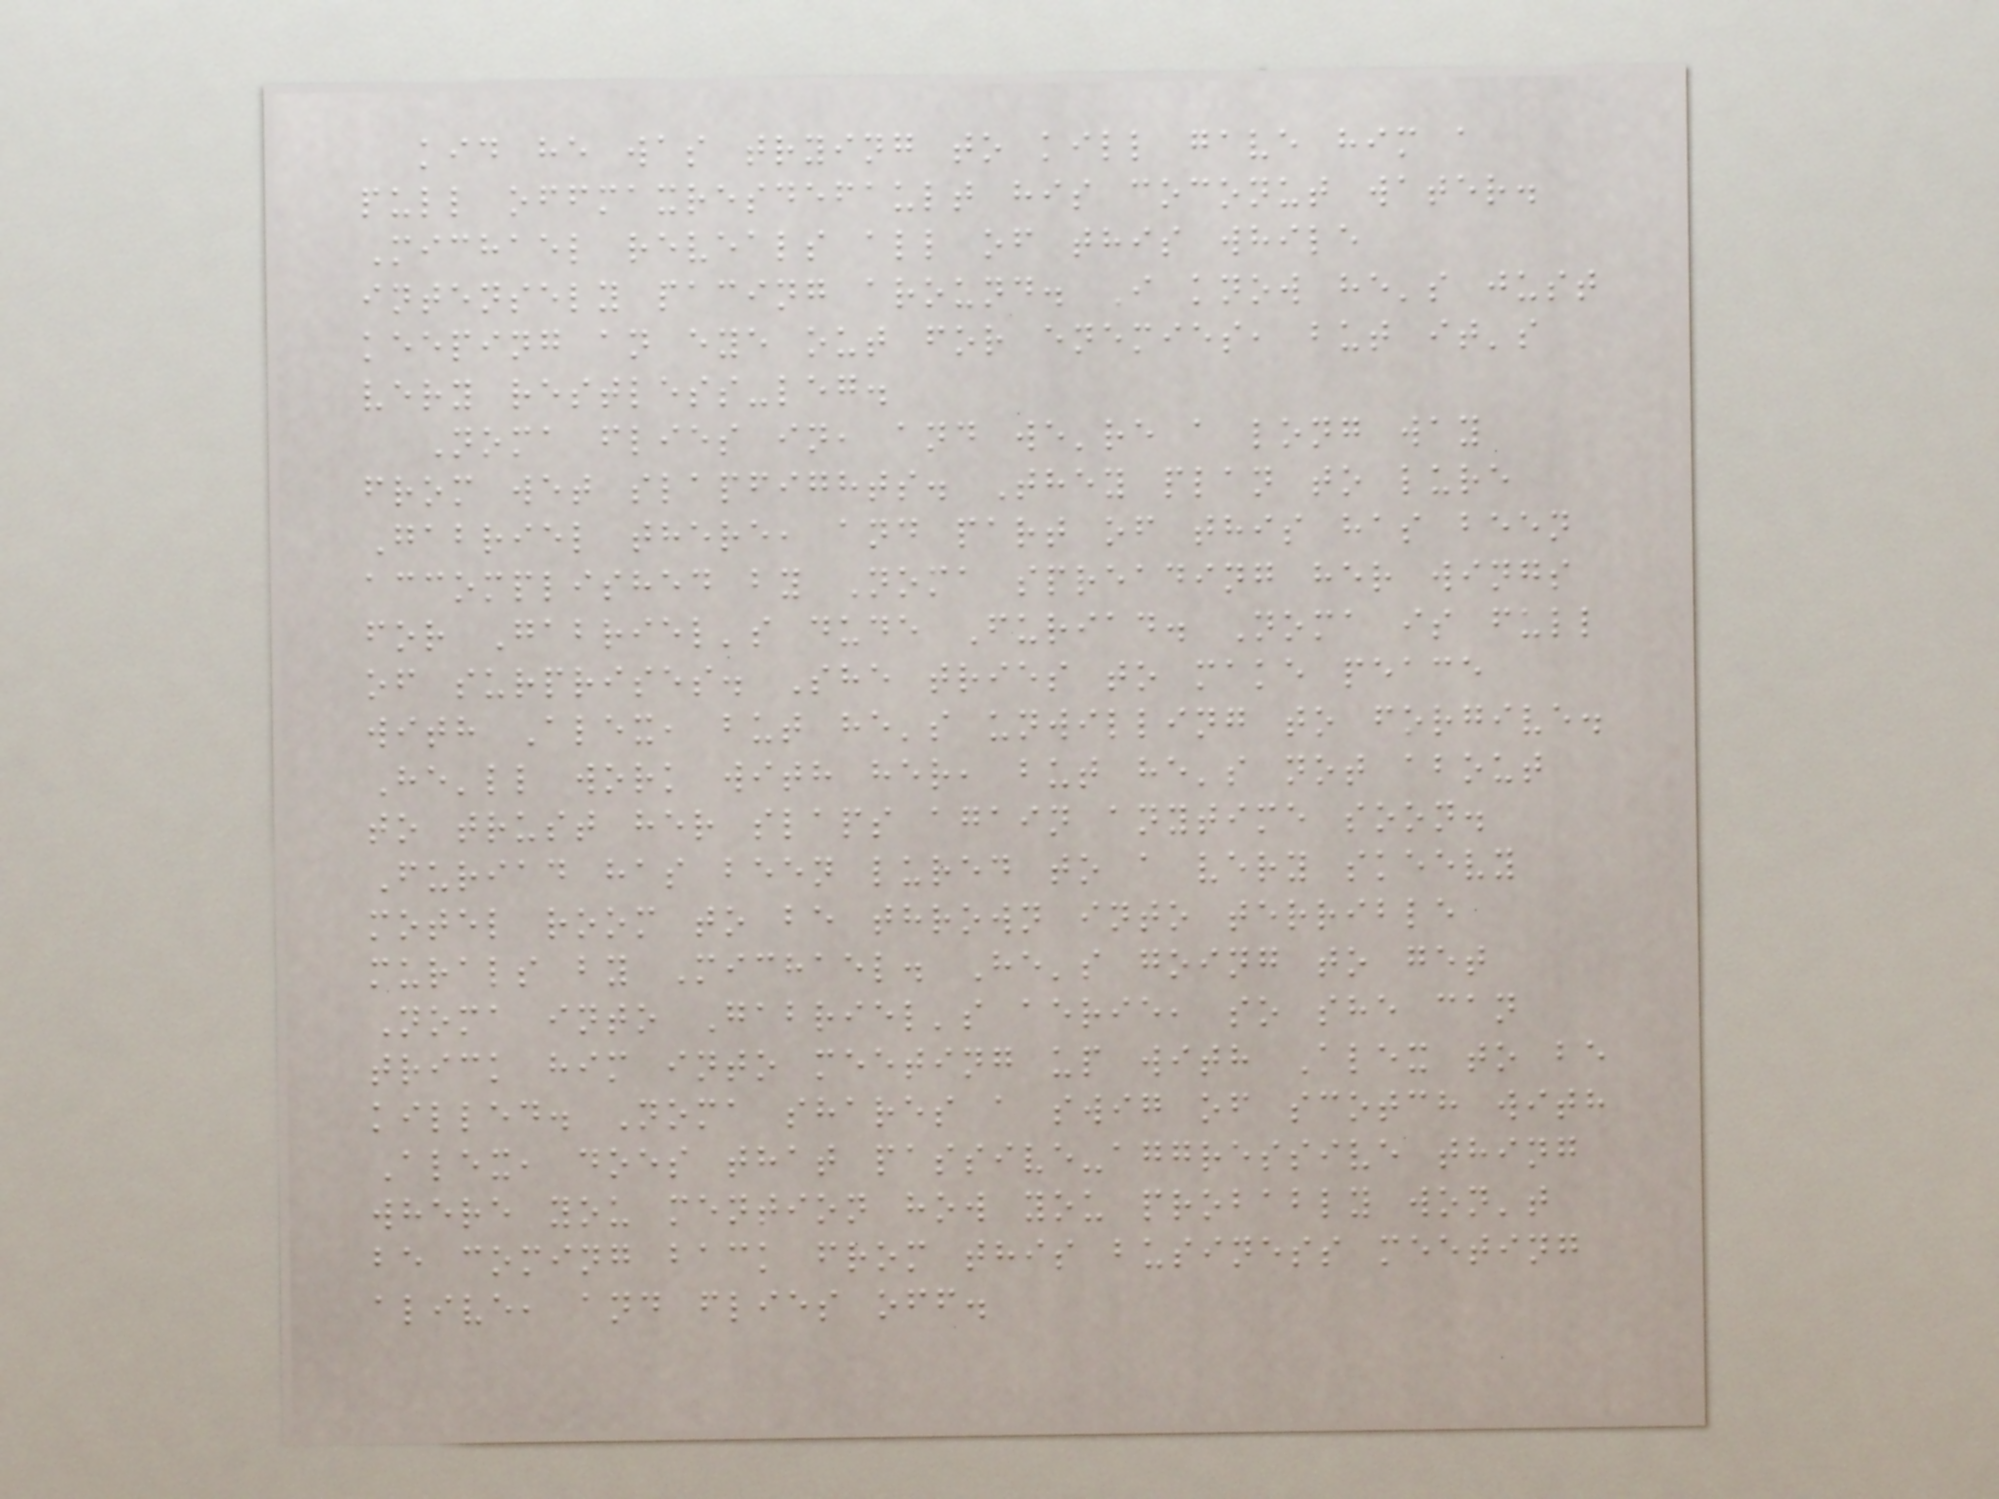kid he was trying to kill gave him a
pull offmaxresdefault his coconut water.
Michael reveals all of this while
intensely pacing around. I know he's just
keeping an eye out for enemies, but it's
very restless-leg.
Noma flies in, and we're a long way
from wet slapfights. They plan to lure
Gabriel there, and part of this has been
accomplished by Noma spreading her wings
for Gabriel's dude Furiad. Noma is full
of surprises. She tries to make peace
with Alex, but he's unwilling to forgive.
He'll work with her, but he's not about
to trust her slaps again anytime soon.
Furiad has been lured to a very skeevy
motel room to be thrown into terrible
murals by Michael. He's going to get
Noma into Gabriel's aerie, so she can
trick him into meeting up with Alex to be
killed. Noma shares a swig of scotch with
Alex, does that passive-aggressive thing
where you mention how you probably won't
be coming back from this business meeting
alive, and flies off.
